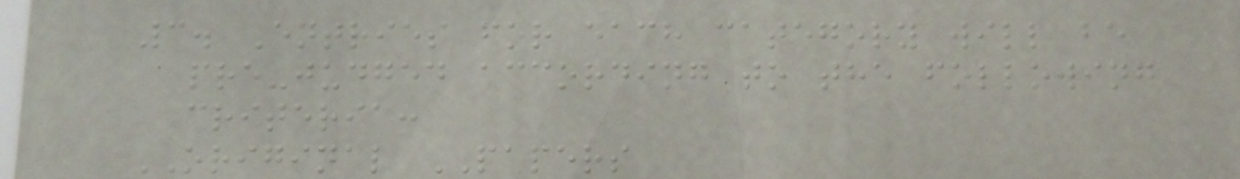3. Entries for each category will be
pre-judged according to the following
criteria:
ORIGINAL PAPERS
